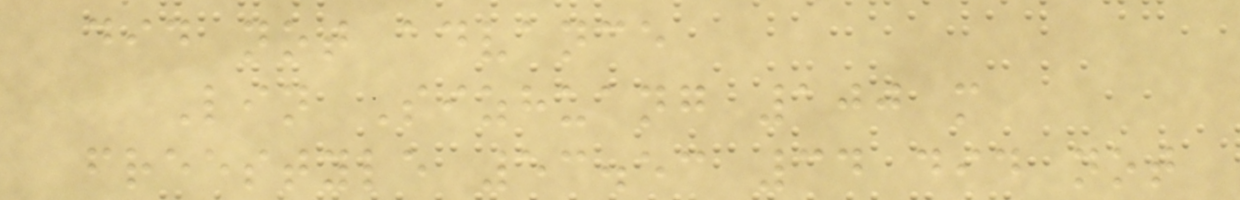did not advance
Lin Sizhuang 100 m
freestyle 53.53 34 did not
